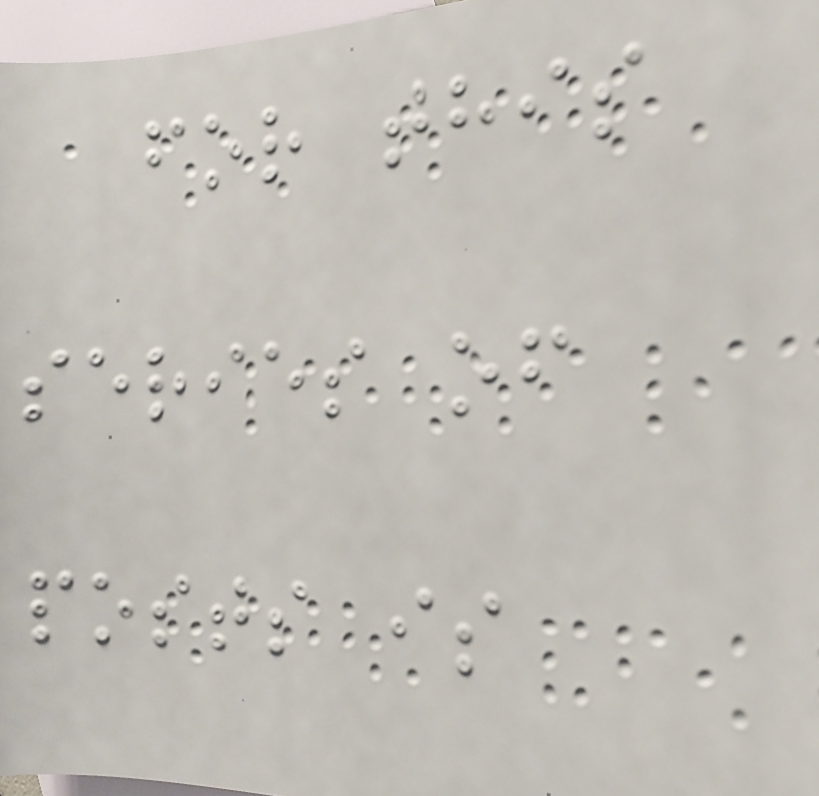for this
series of
posts is
